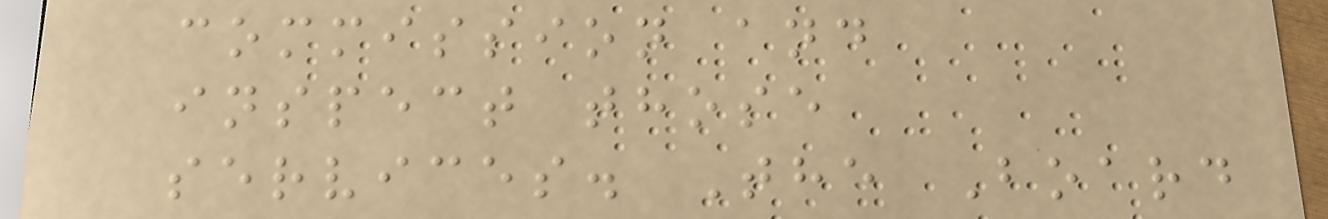commission and
inspect those
services. The Board
